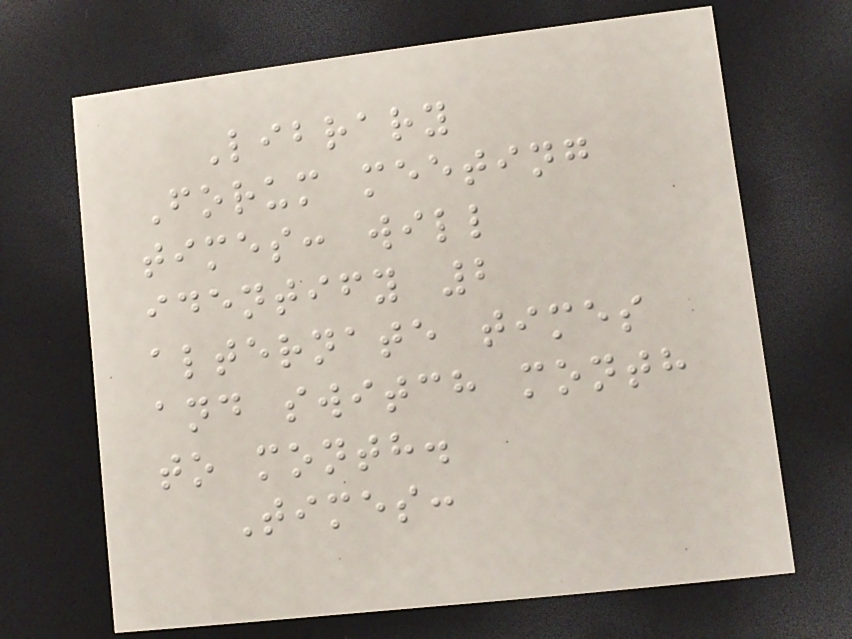Library
Forum meeting
times: will
identify 2
alternate times
and switch month
to month.
Times:
